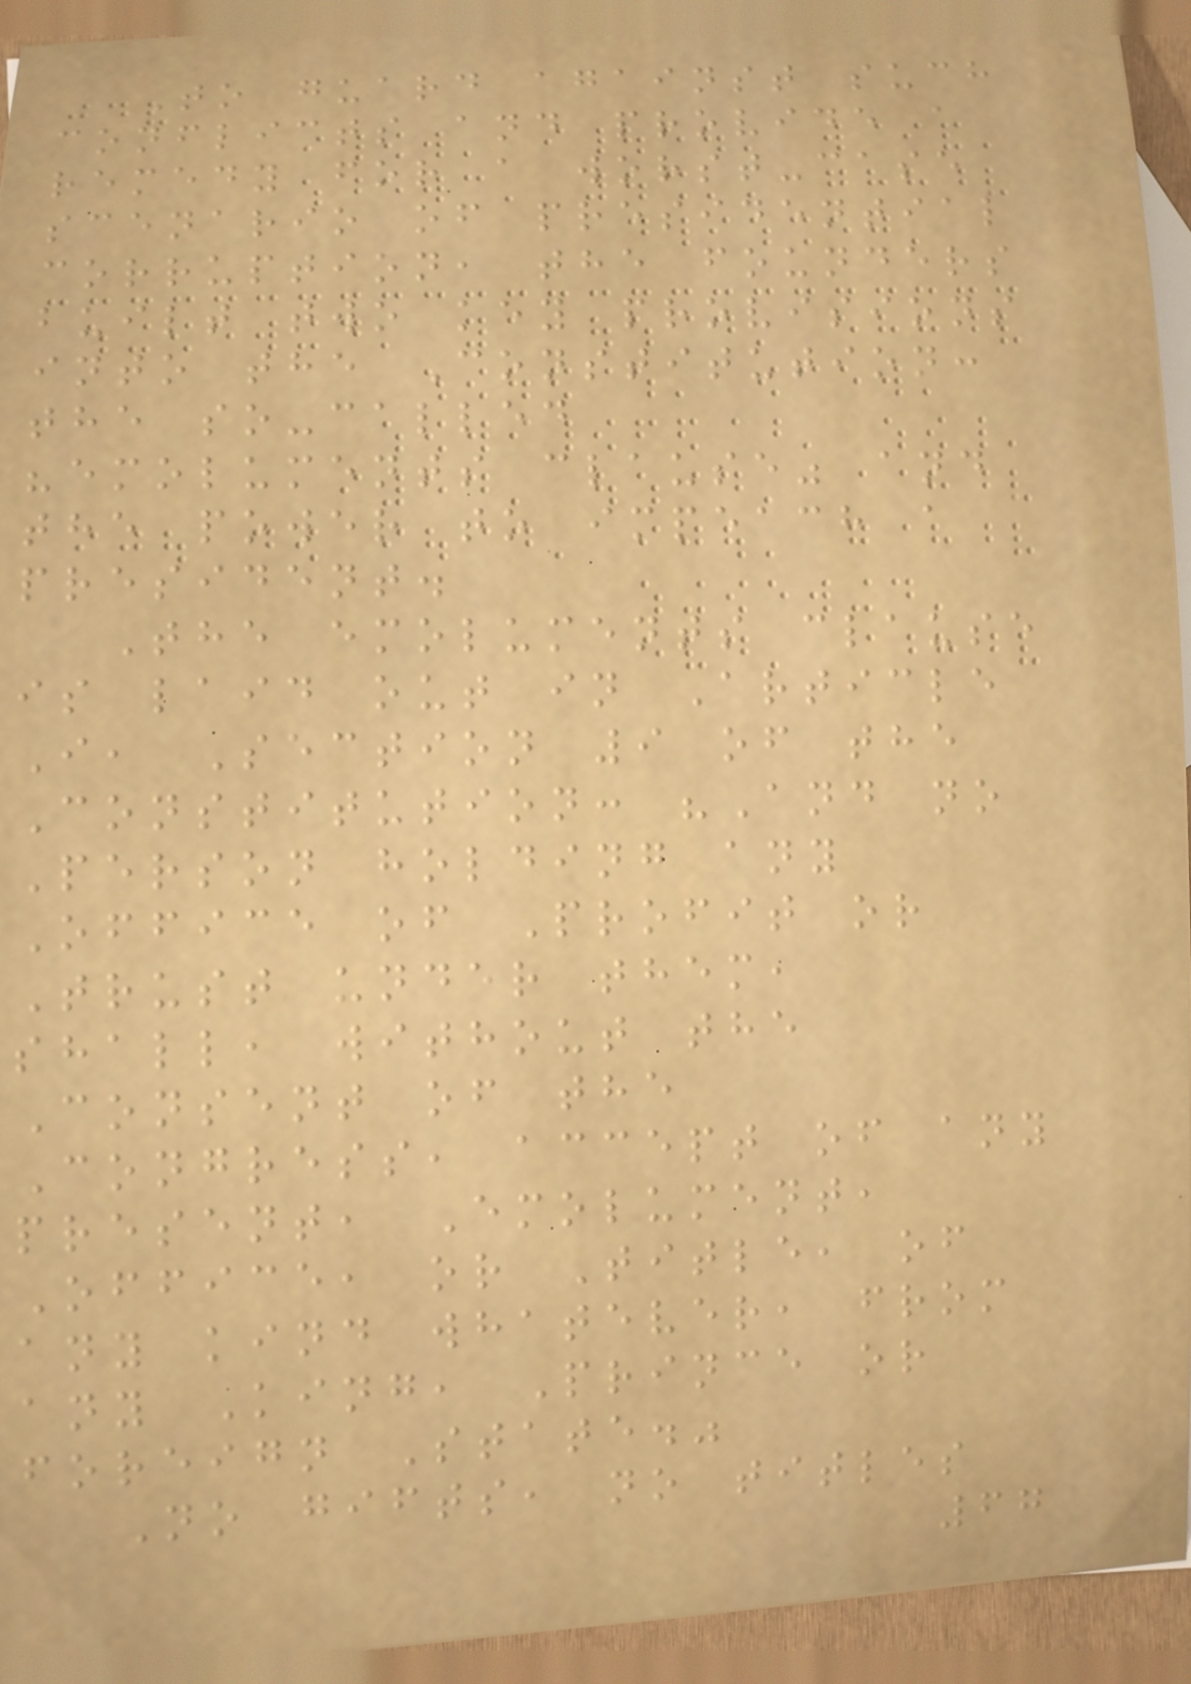To guard against such
conflicts and provide a
remedy for a worst-case
scenario of presidential
corruption, the founders
built two key provisions
into the Constitution:
the so-called
"emoluments clause" and
the power to impeach a
president.
The emoluments clause
is laid out in Article
I, Section 9 of the
Constitution: "And no
Person holding any
Office of Profit or
Trust under them,
shall, without the
Consent of the
Congress, accept of any
present, Emolument,
Office, or Title, of
any kind whatever, from
any King, Prince or
foreign State."
No gifts, no titles
67
